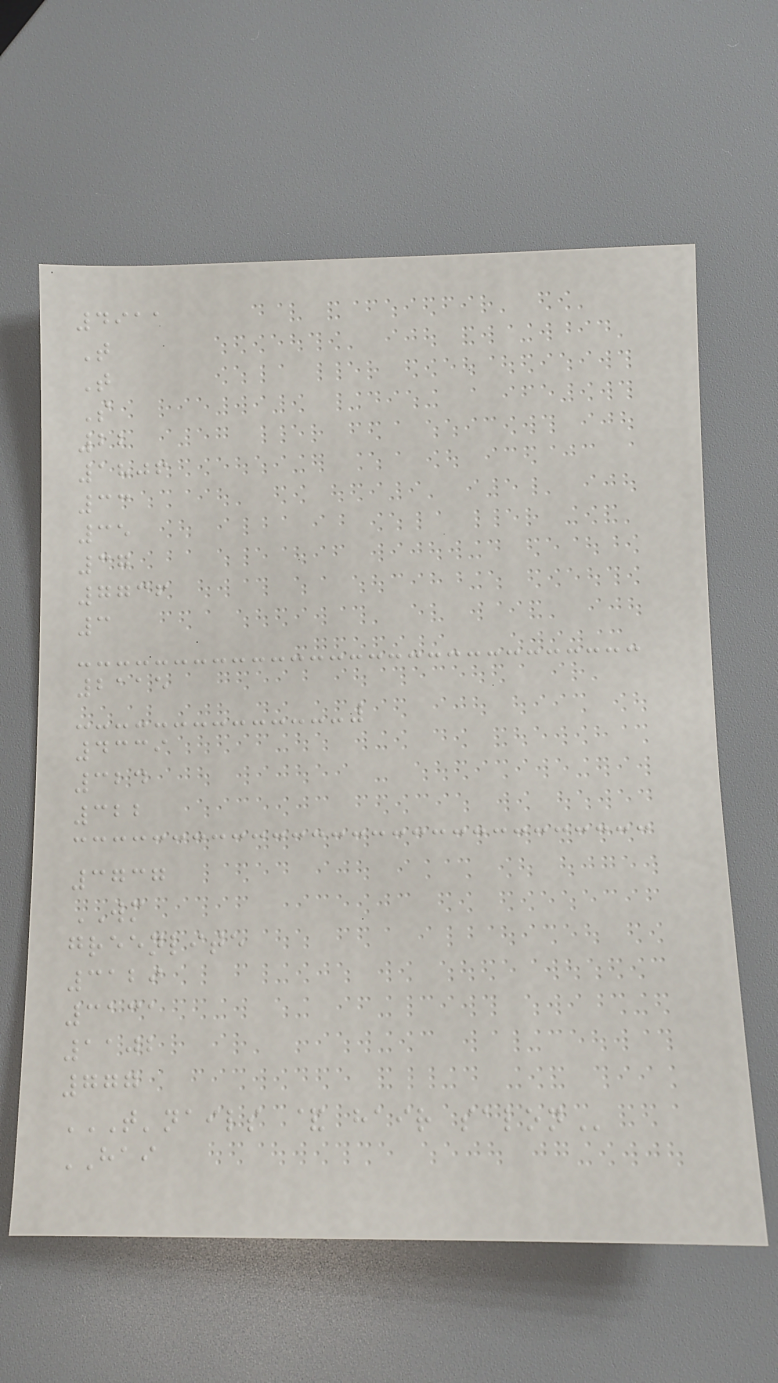4911
T
T
S
22
1806
33
35
37
7736
3
2115
4339
324
322
3737
WM
greenlite
3129
3131
1102
777
T'NAILS & HAIR SALON
HAI
